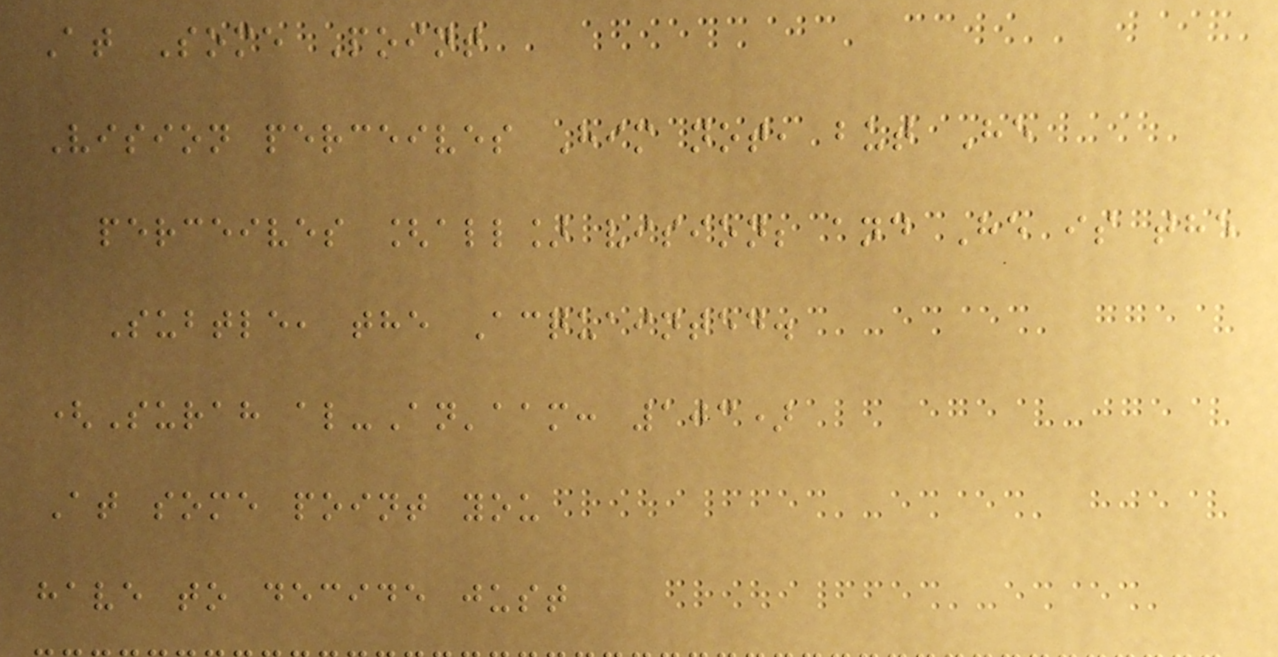At Some Point
Vision perceives Him not, but He
perceives [all] vision; and He is the
Subtle, the Acquainted.
(Surah al-An'aam: 103)
At some point you
have to decide just
